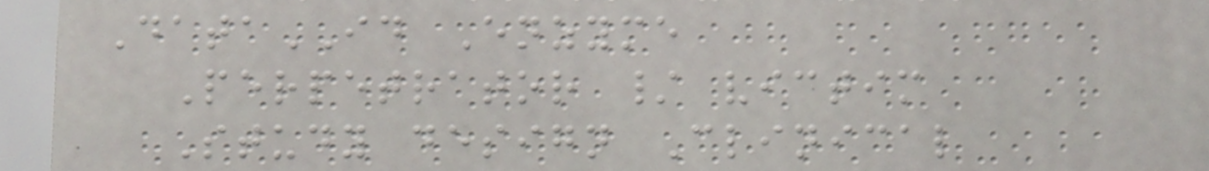DataID Enzyme
Perpetrator / victim
Study design Clinical
